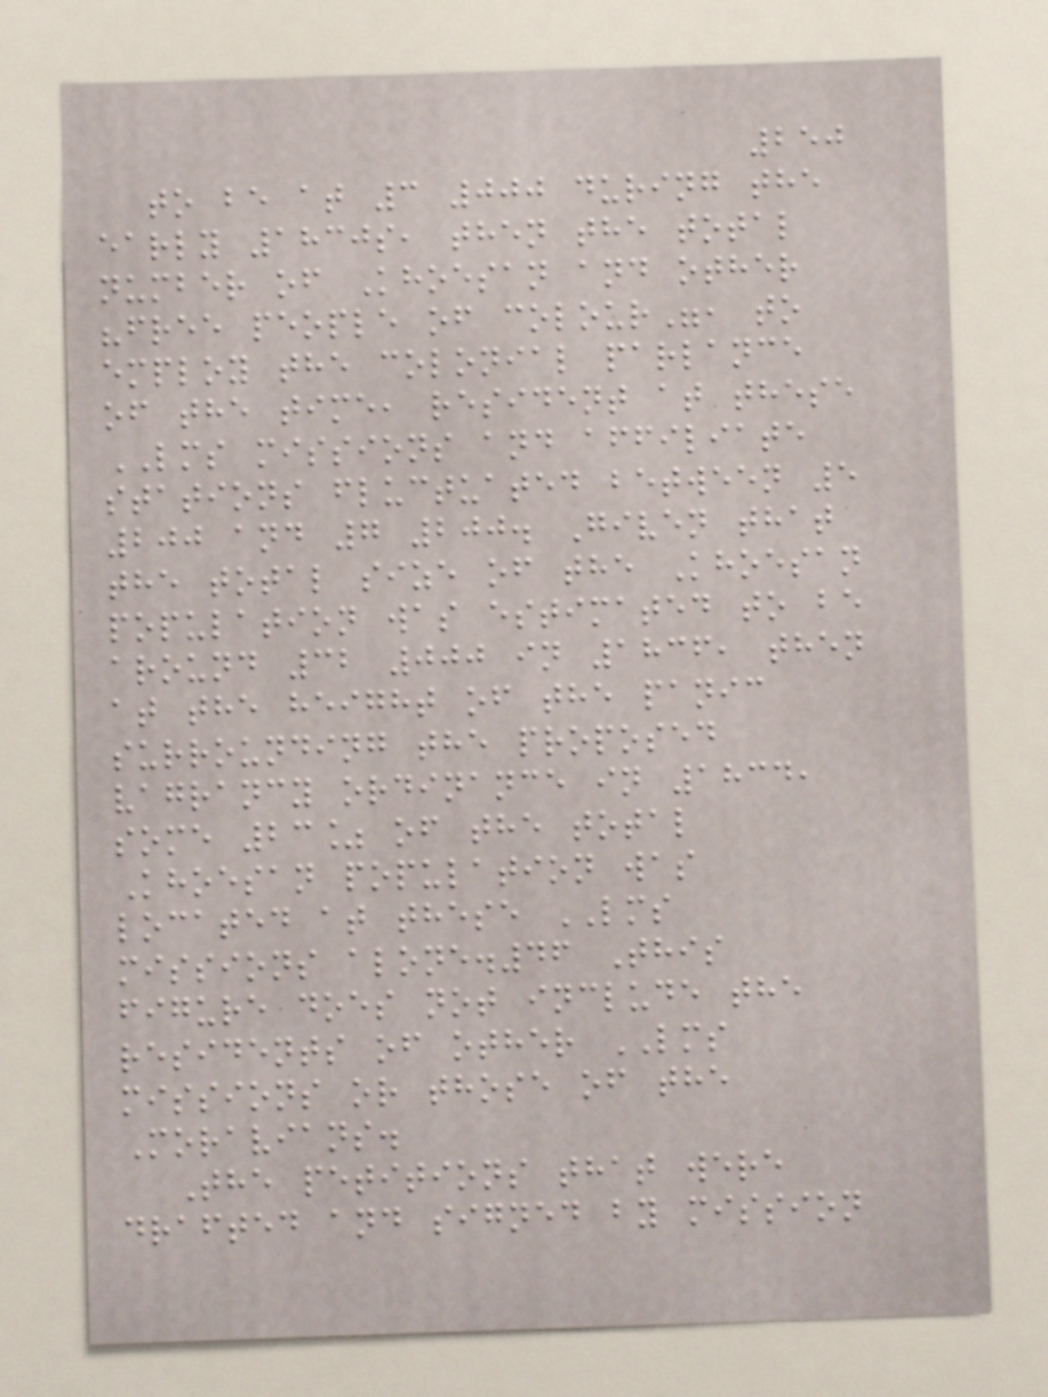250
to be at 3 000 during the
early 1830s, then the total
number of Khoesan and other
"free people of colour", to
employ the colonial parlance
of the time, resident at these
LMS missions and affiliate
stations fluctuated between 5
200 and 7 200. Given that
the total size of the Khoesan
population was estimated to be
around 32 000 in 1836, then
at the height of the panic
surrounding the proposed
vagrancy ordinance in 1834,
some 23% of the total
Khoesan population was
located at these LMS
missions alone.46 This
figure does not include the
residents of other LMS
missions or those of the
Moravians.
The petitions that were
drafted and signed by mission
